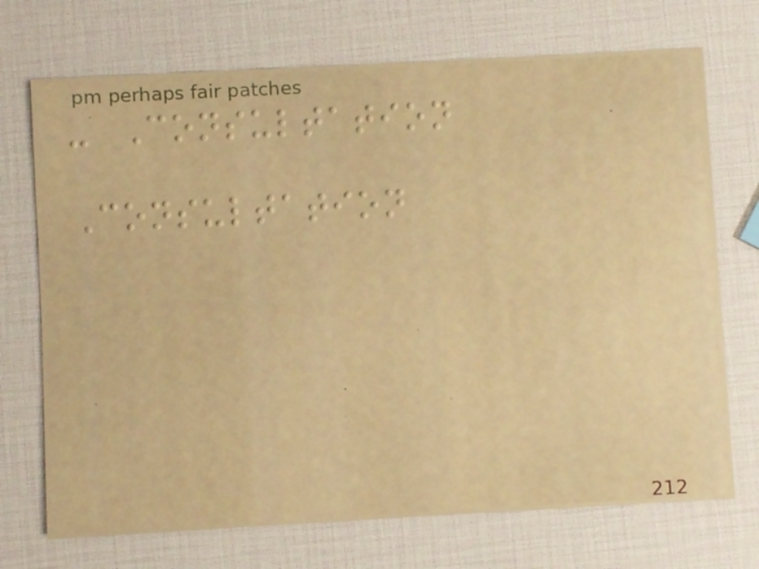- Consultation
Consultation
